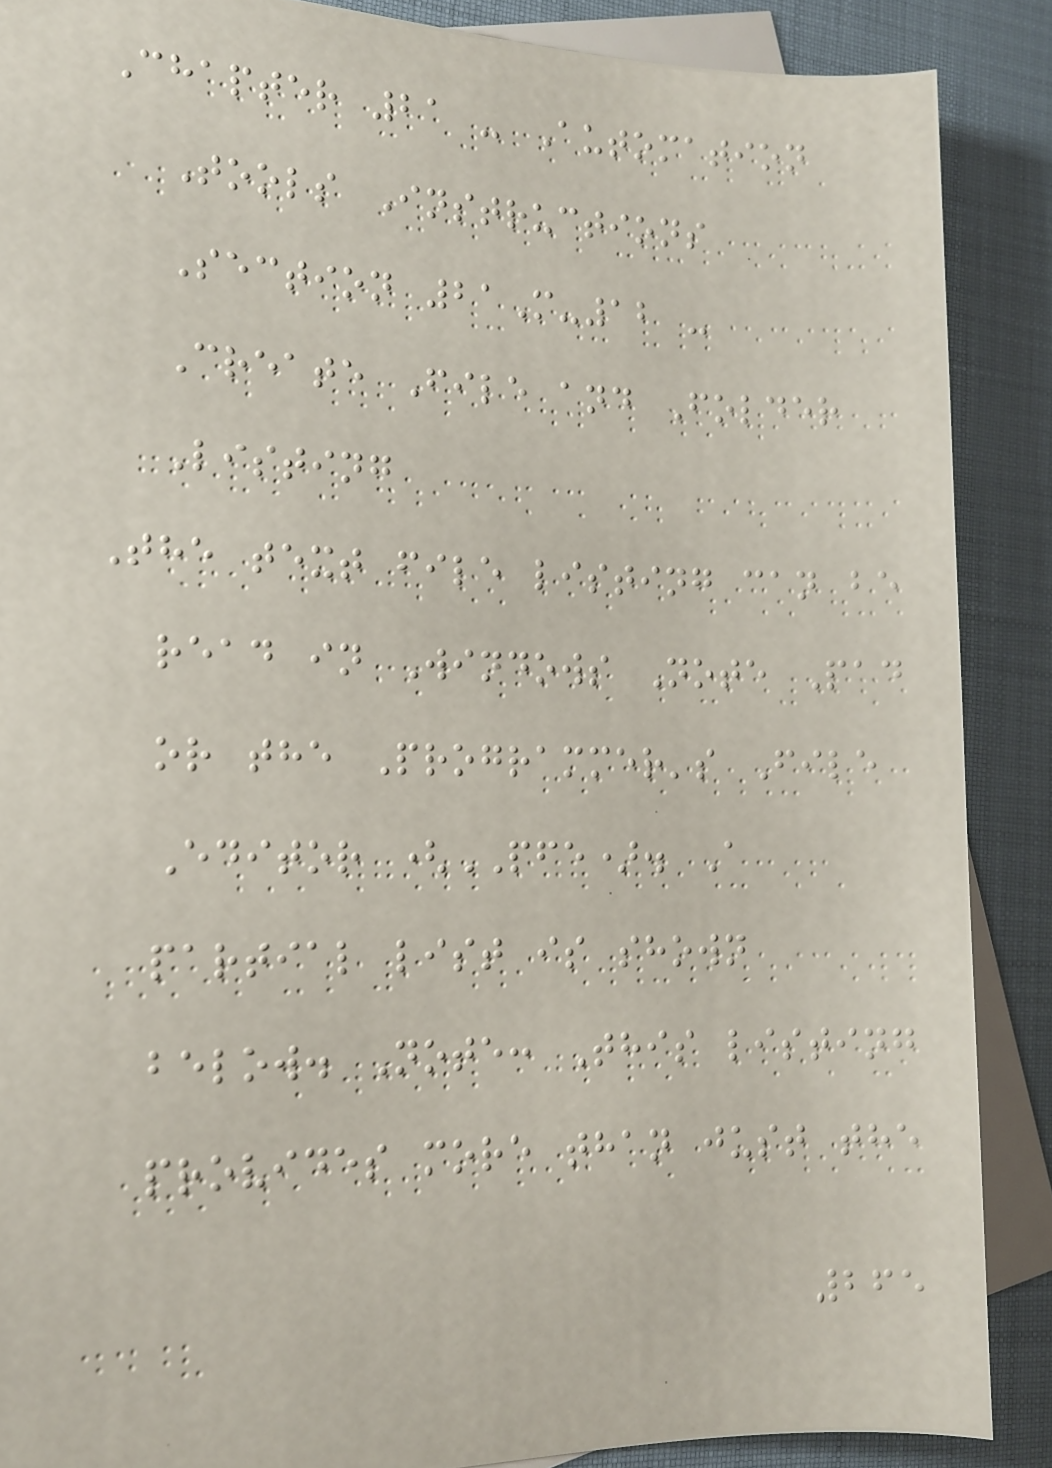Chapter 21 - Automation
Tools Instructions
Section 21M-12 -
Create File and Folder
Listing
The text file listing can be
read in Windows Note Pad
or the Programmer's File
Editor (PFE). A
partial list is shown
below. Note: This listing
provides more than just the
265
